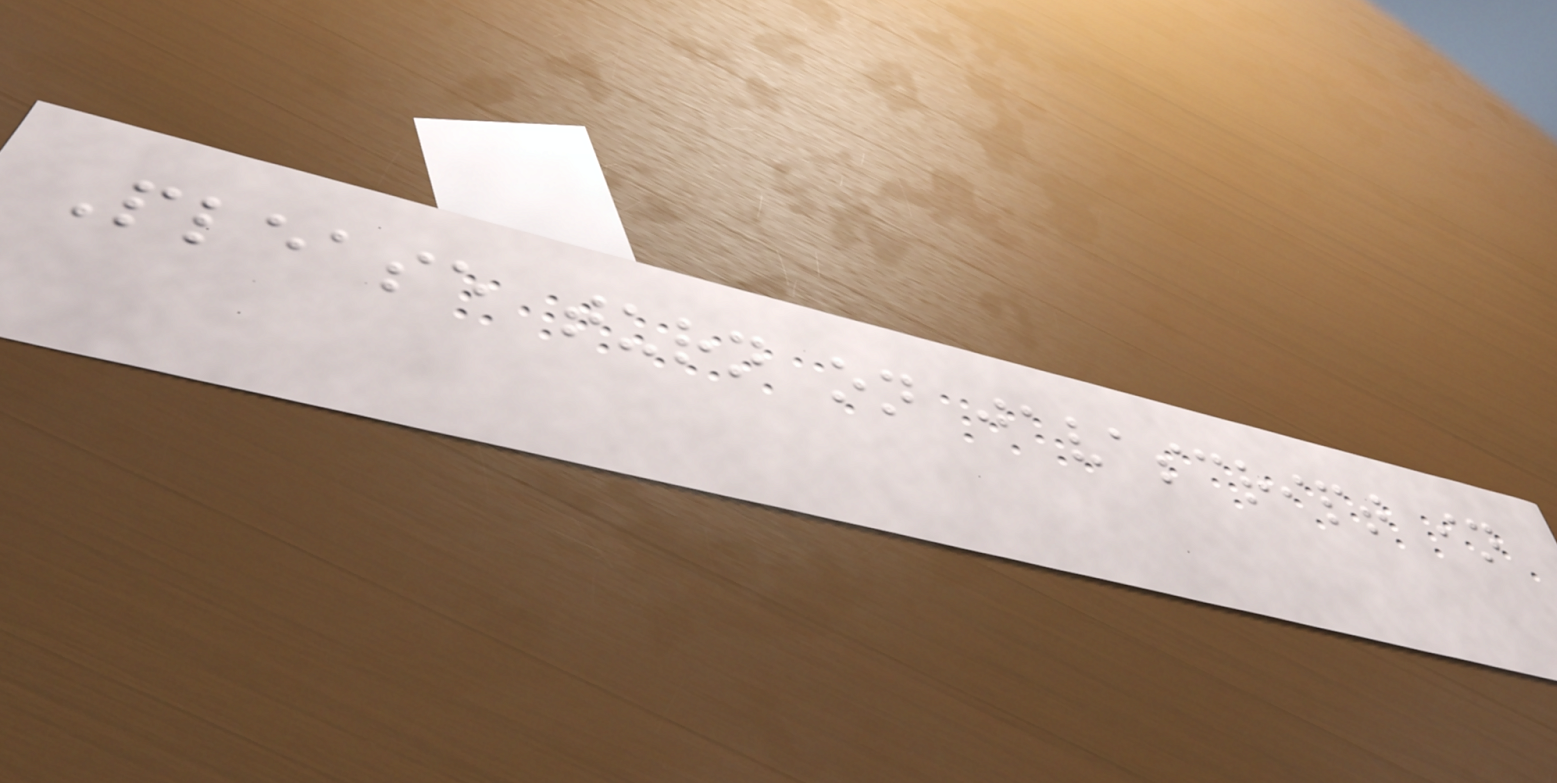Please turn on javascript in
